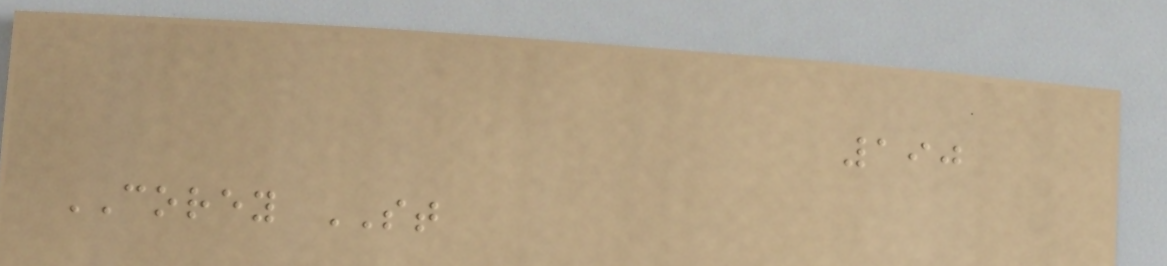190
COREY ST
